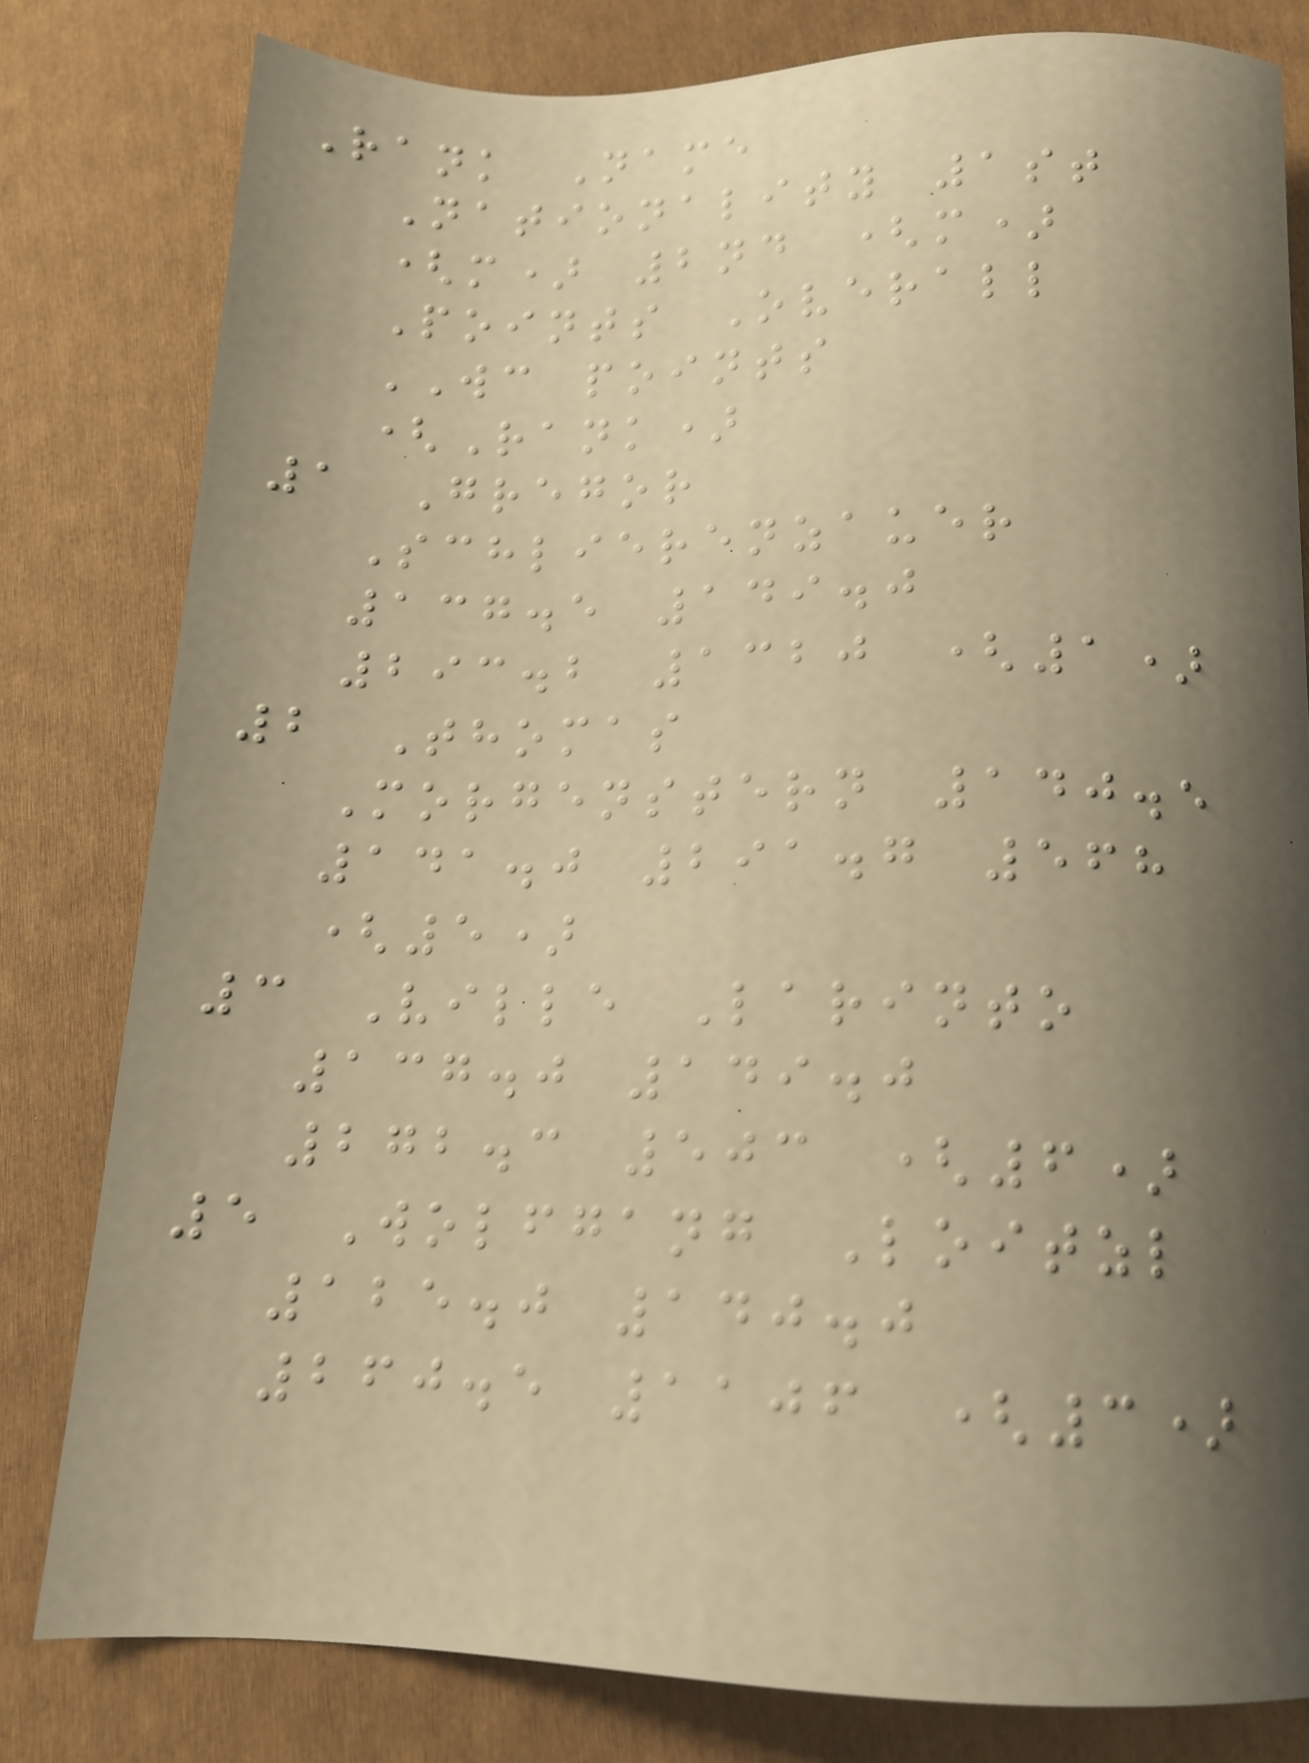Rank Name
Nationality 1st
(m) 2nd (m)
Points Overall
WC points
(Rank)
1 Gregor
Schlierenzauer
137.5 149.0
293.2 1320 (1)
2 Thomas
Morgenstern 140.5
141.0 291.7 568
(5)
3 Ville Larinto
137.0 149.0
272.3 503 (6)
5 Wolfgang Loitzl
125.0 140.0
260.5 1106 (3)
